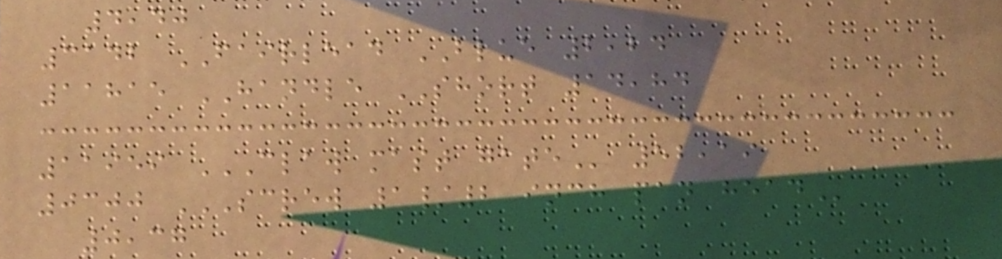4,40
3142 FAIRLEAD BLUE 2,24
11815 HANDLE SHORT 14,84
11959 CLAW MAST GATE 52,19
0300 SCREW 1/2 INCH PAN HEAD
0,37
